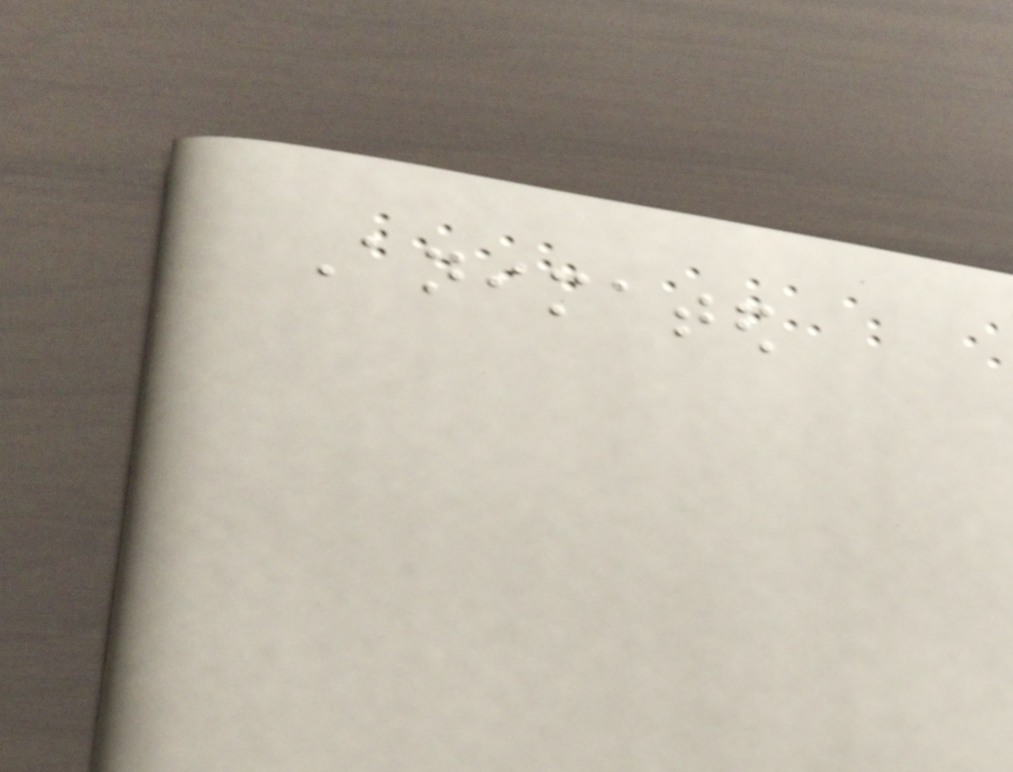Animated
